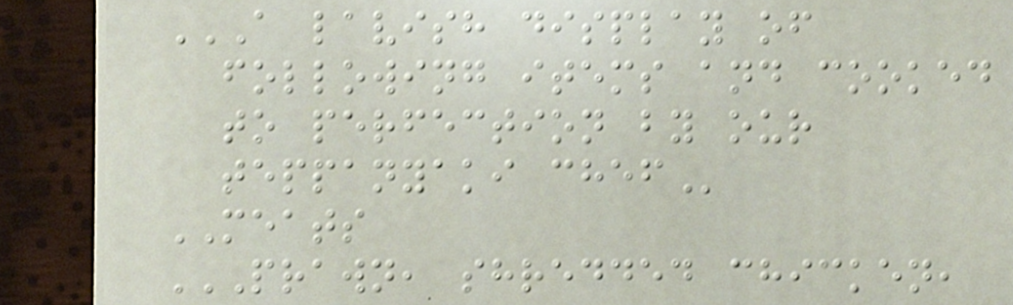A LAVISH DISPLAY OF
FOLLOWING ITEMS AND COOKED
TO PERFECTION BY OUR
TEPPANYAKI CHEF
MEATS
PRAWN, SHREDDED CHICKEN,
